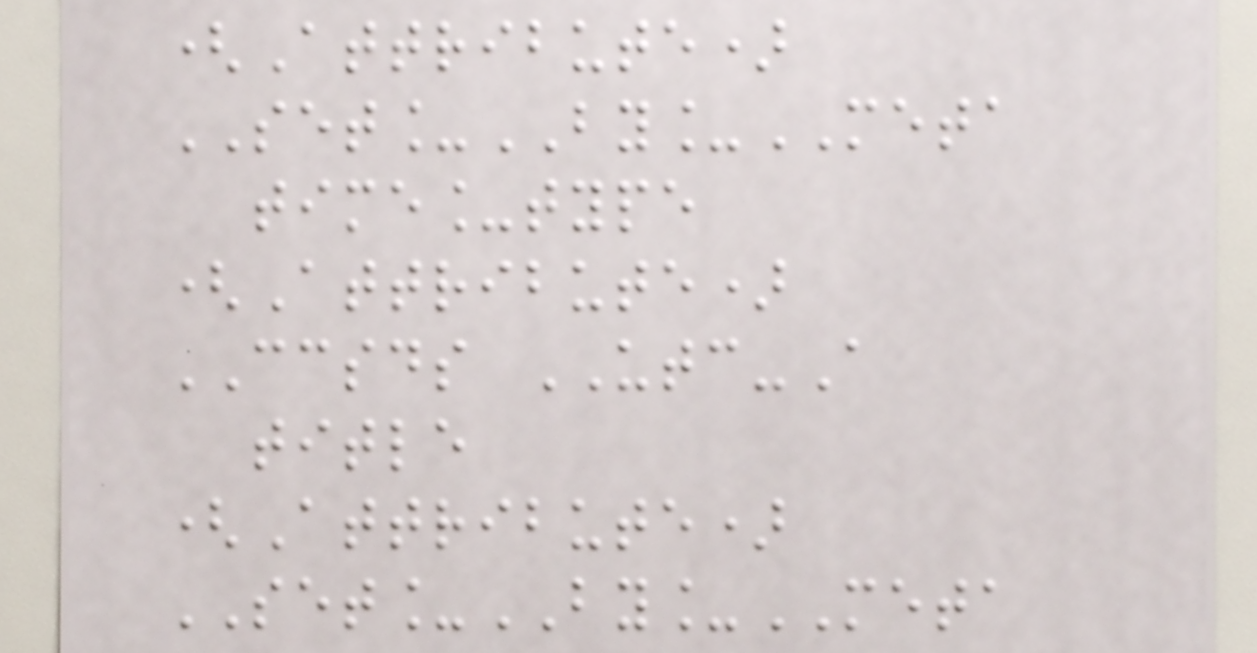(Attribute)
SET_BY_META
time_type
(Attribute)
CCSDS UTC-A
title
(Attribute)
SET_BY_META
